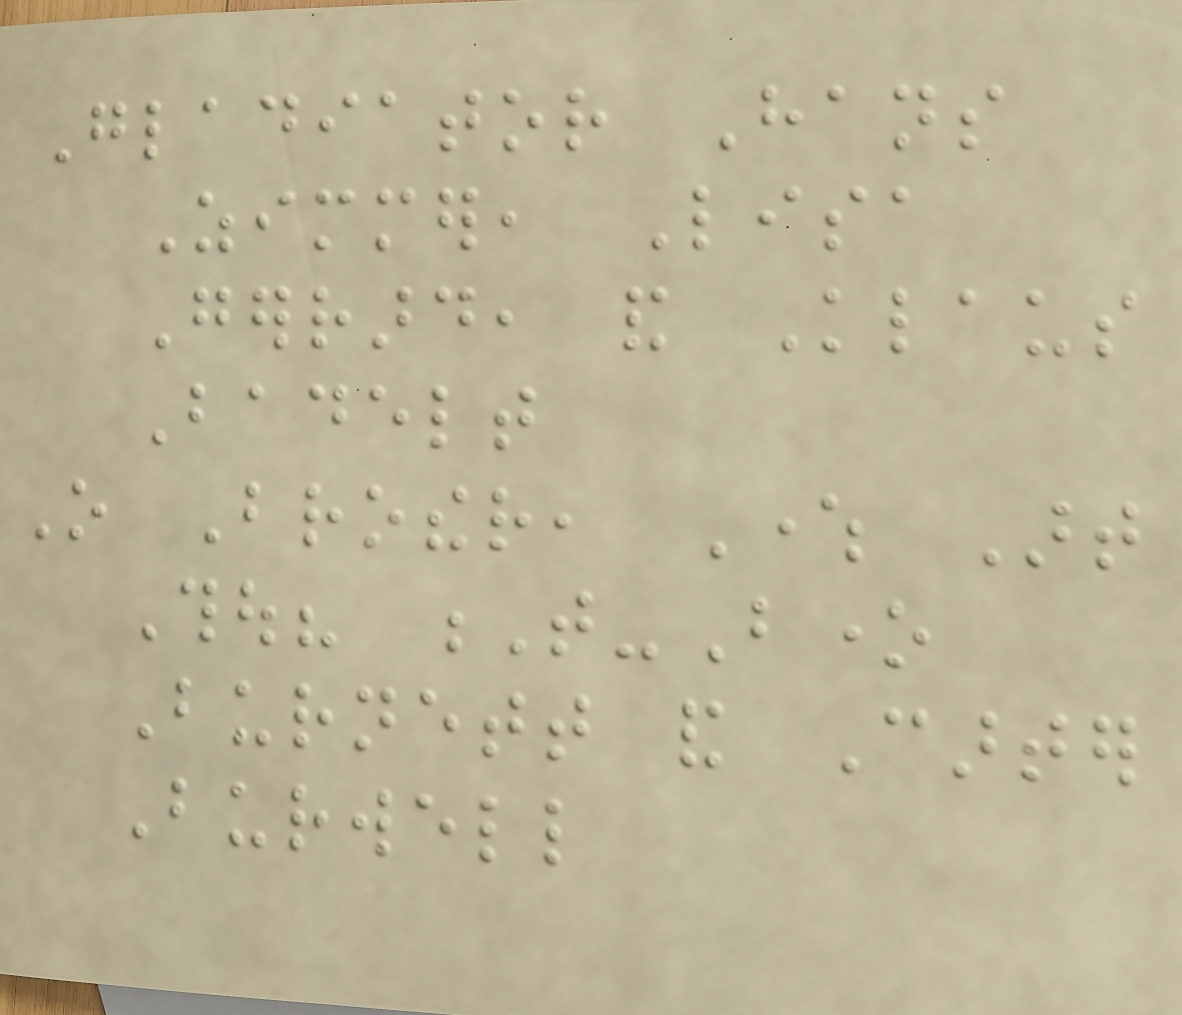Gladiator Hans
Zimmer, Lisa
Gerrard, and Klaus
Badelt
O Brother, Where Art
Thou? T-Bone
Burnett and Carter
Burwell
